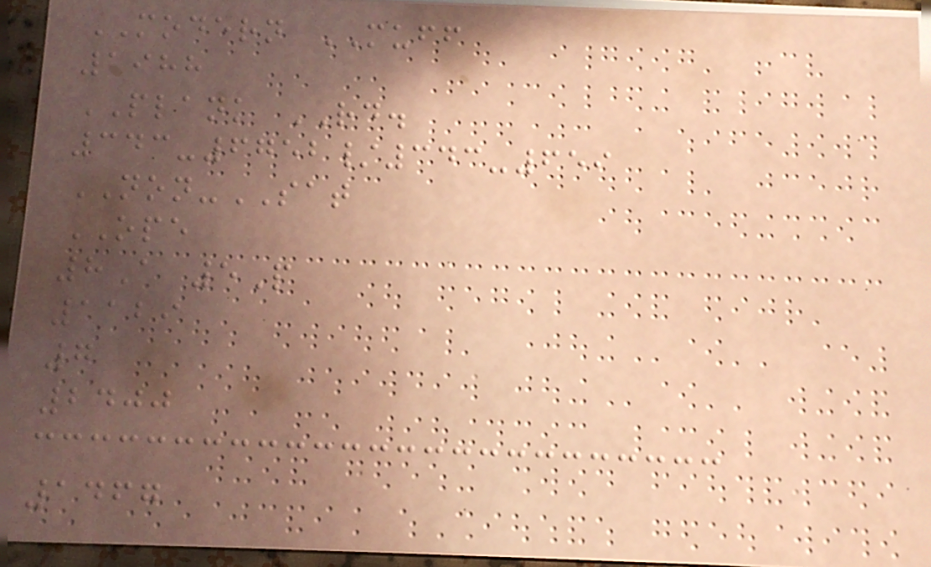MODERN MUFF
1988
PLANK RD.
343-6752/343-659
NON-SAT
OPE
8A 5P
1129
7
2400
1467
